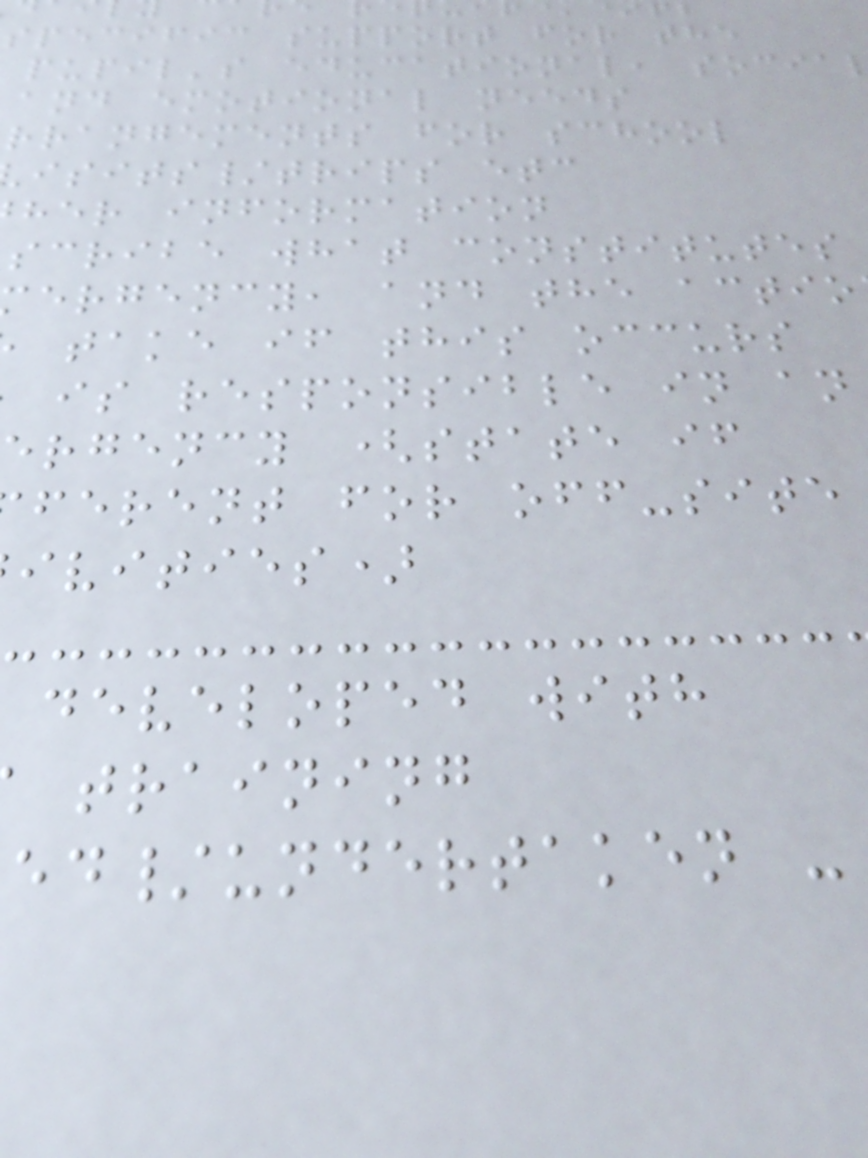specific support for the
pupil's educational, socia
and emotional needs
rrangements for school
isits/trips etc
her information
scribe what constitutes
ergency, and the actio
take if this occurs
is responsible in an
rgency (state if
ferent for off-site
ivities)
developed with
training
ed/undertaken -
